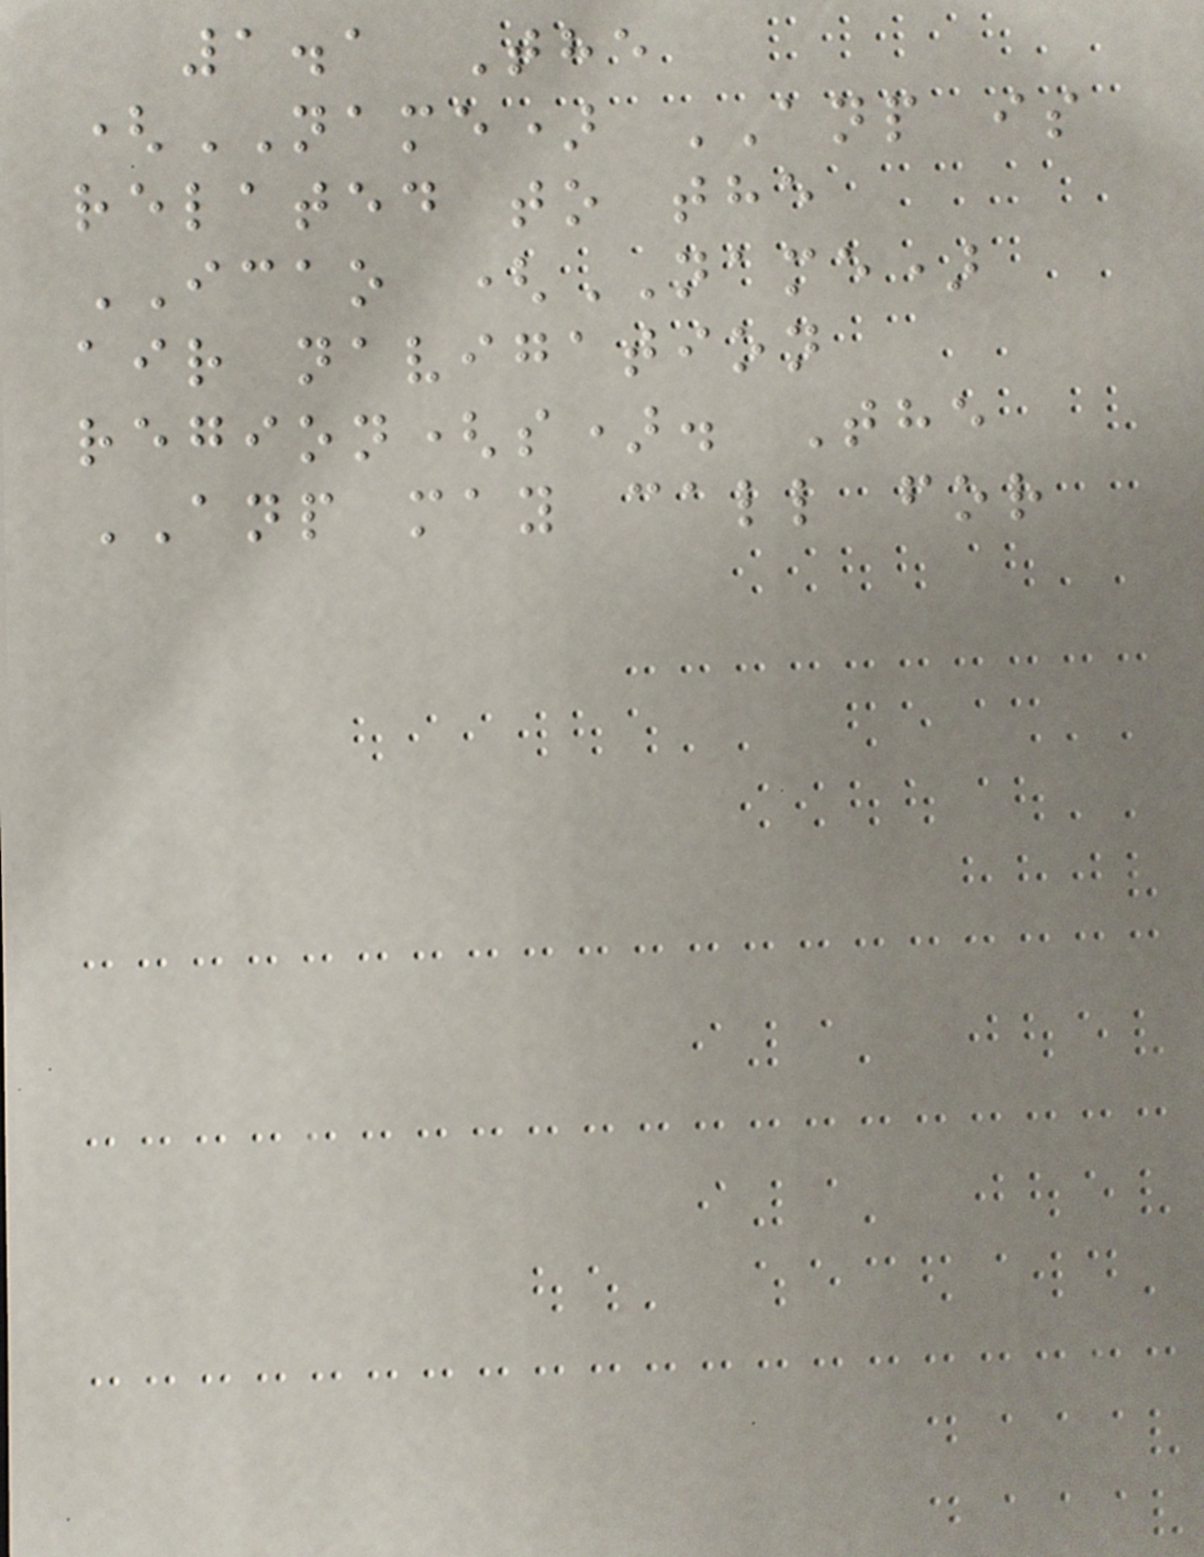1.1 The
(NAME) ANP is
related to the
ICAO (NAME)
air navigation
region(s). The
ANP may call for
